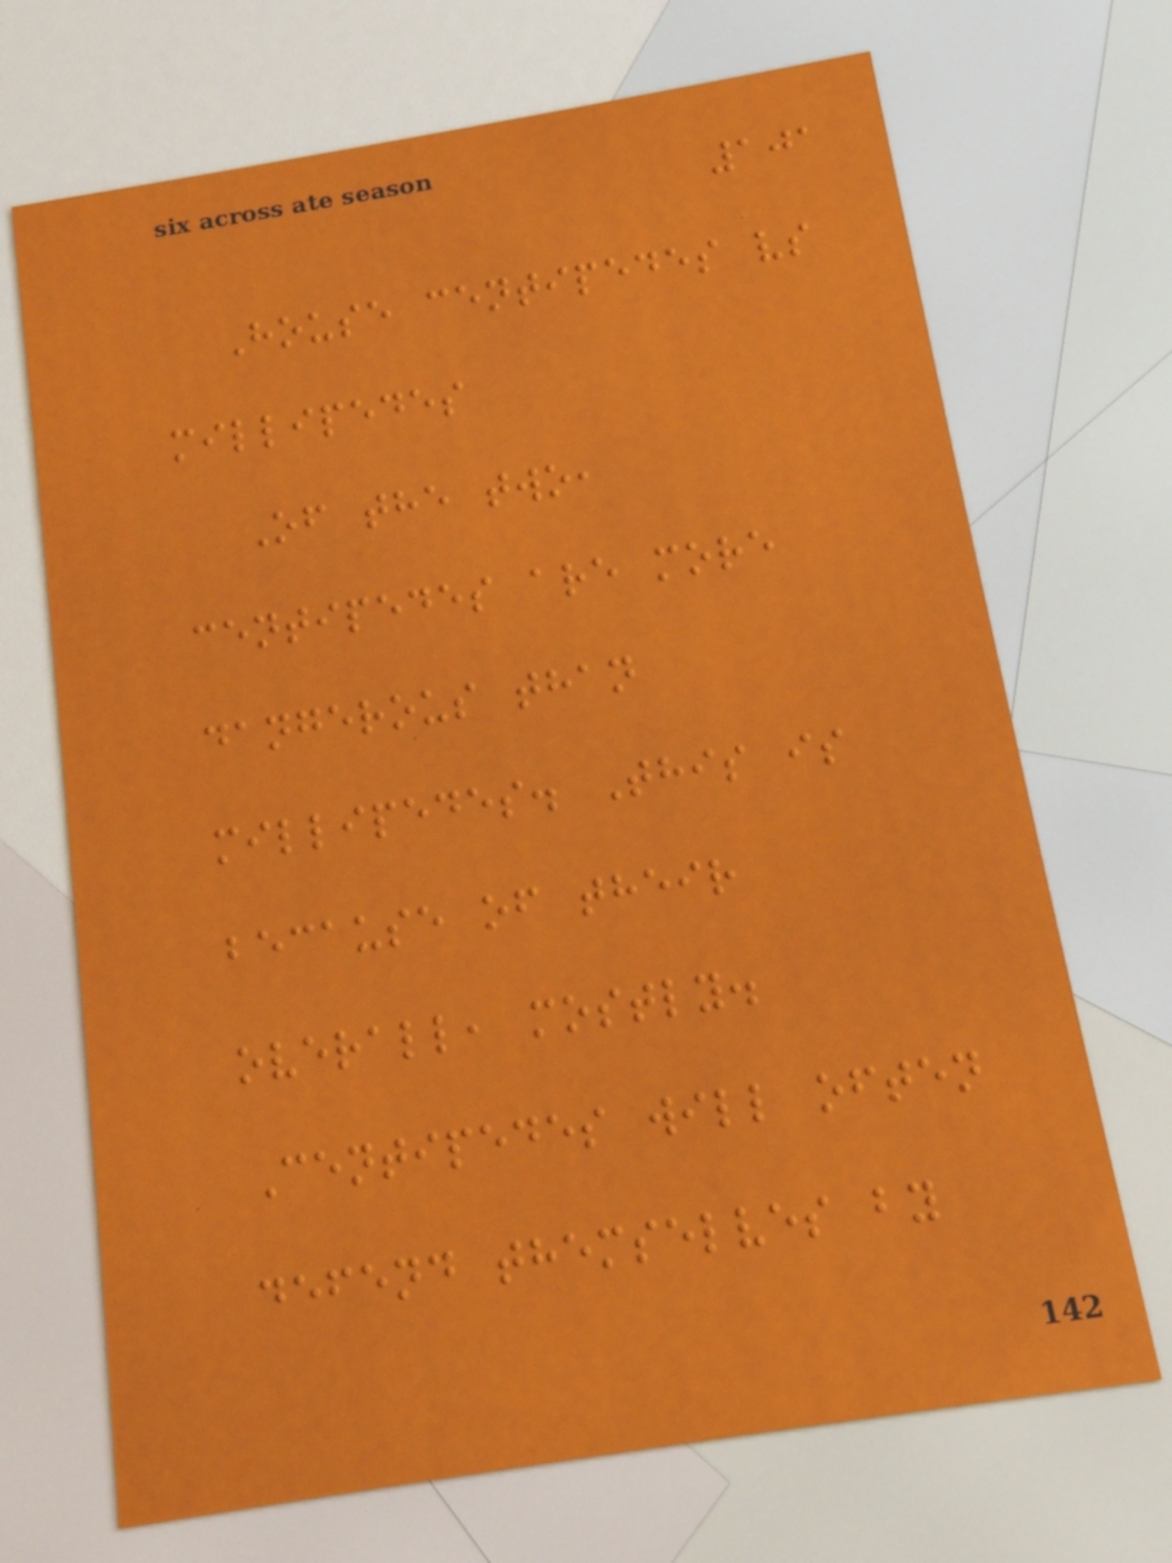101
House centipedes vs
millipedes
Of the two,
centipedes are more
dangerous than
millipedes. This is
because of their
overall, mostly.
Centipedes will often
defend themselves by
